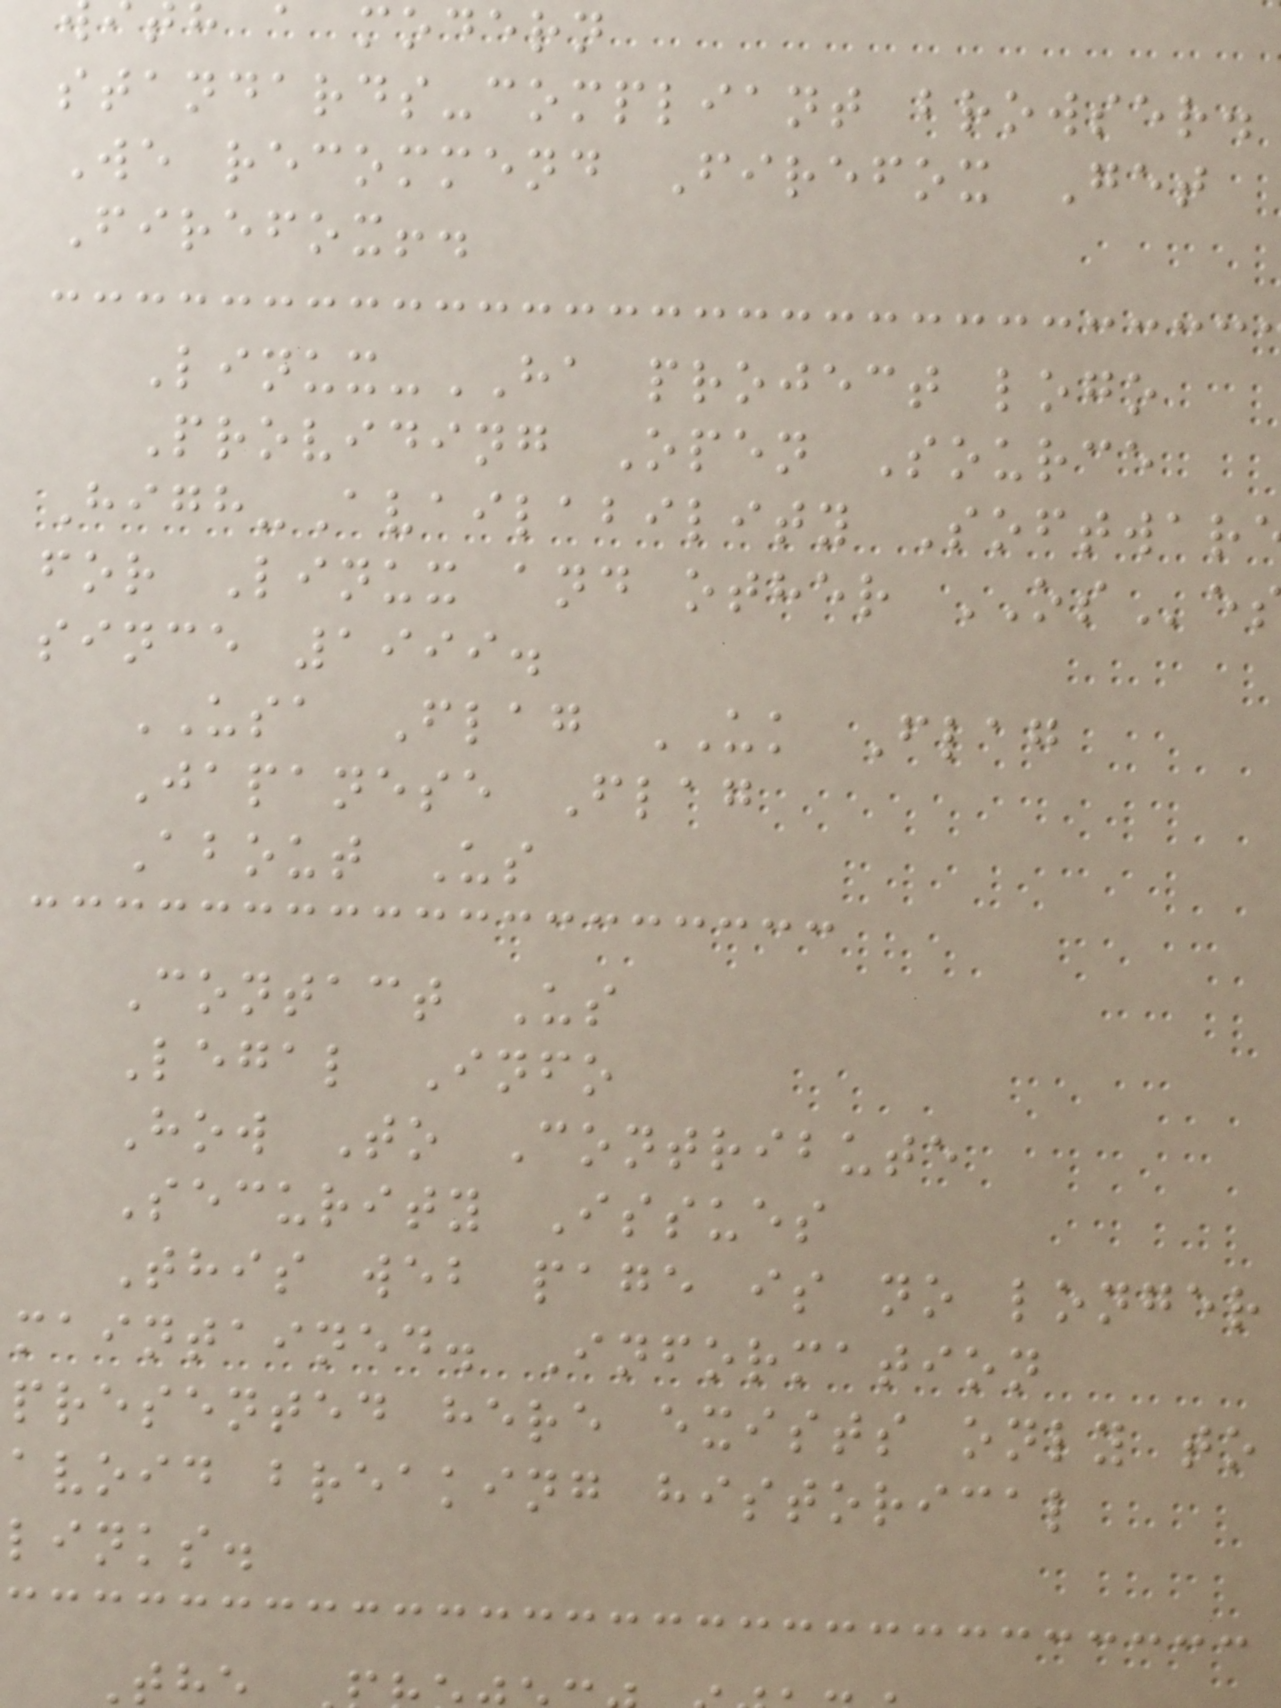a modern
standards-compliant browser.
We recommend Firefox Get
Firefox!.
Linux-HA project logo
Providing Open Source
High-Availability Softwar
for Linux and other OSe
since 1999.
USA Flag UK Flag
Japanese Flag
About Us
Contact Us
Legal Info
How To Contribute
Security Issues
This web page is no longer
maintained. Information
presented here exists only to
avoid breaking historical
links.
